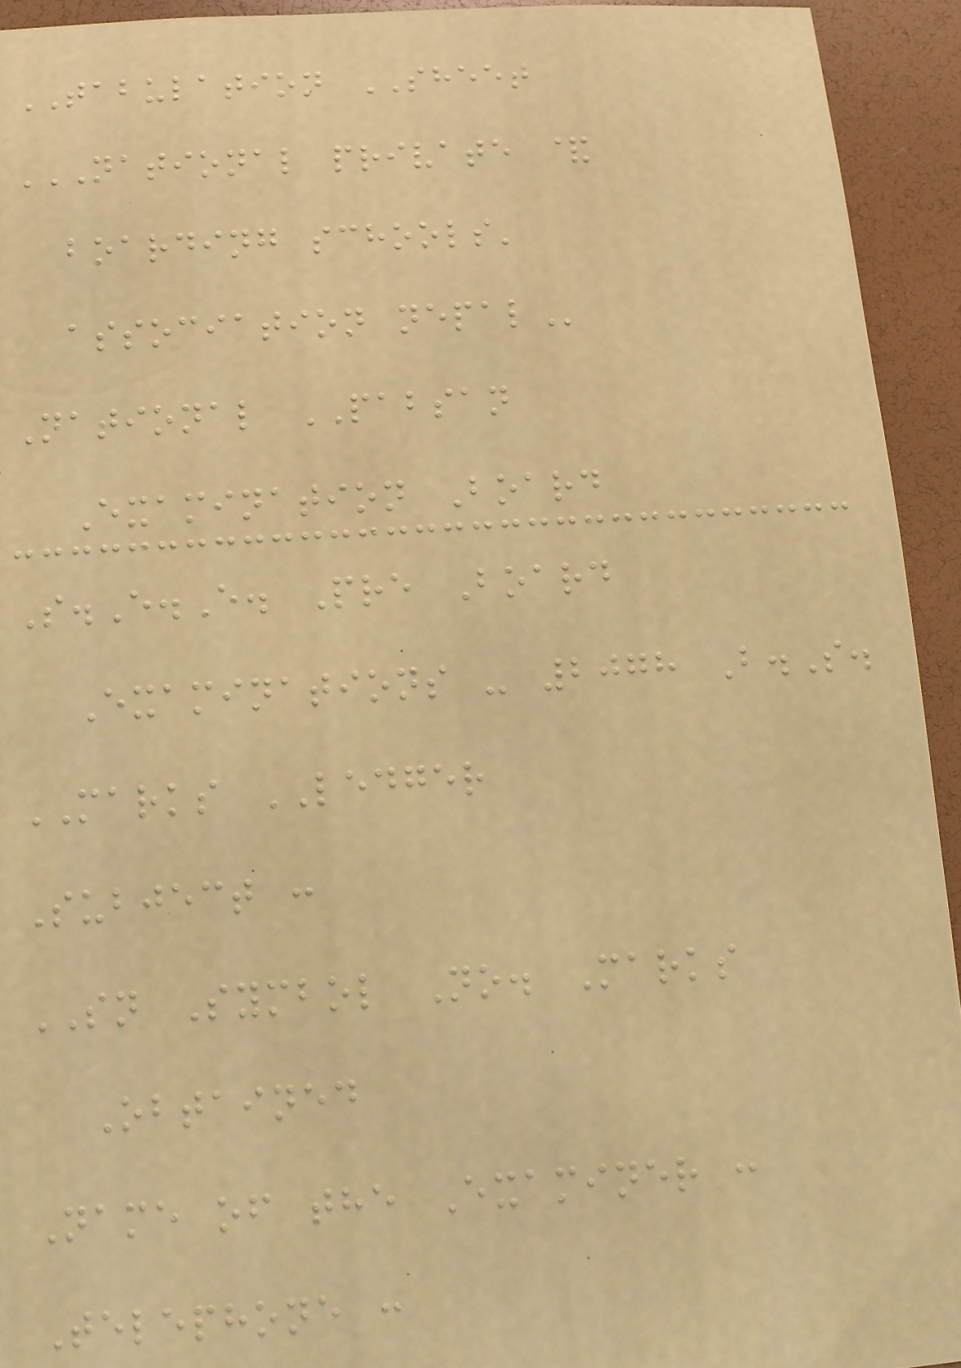TABULATION SHEET
NATIONAL PRIVATE &
BOARDING SCHOOLS'
ASSOCIATION NEPAL
National PABSAN
Examination Board
S.E.E. Pre Board
Examinations - 2078 B.S.
MARKS LEDGER
Subject :
SN Symbol No. Marks
Obtained
Name of the Examiner :
Telephone :
